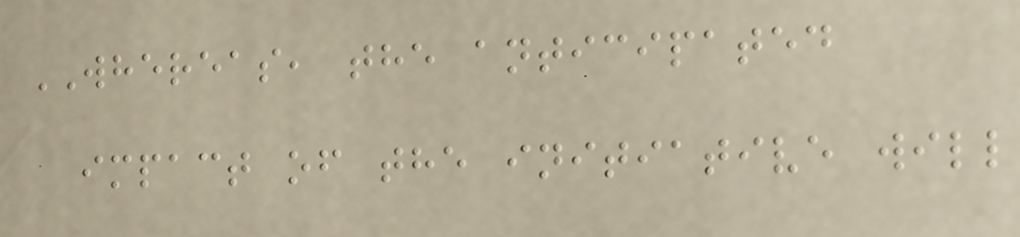WHEREAS, the anticipated
impact of the initiative will
